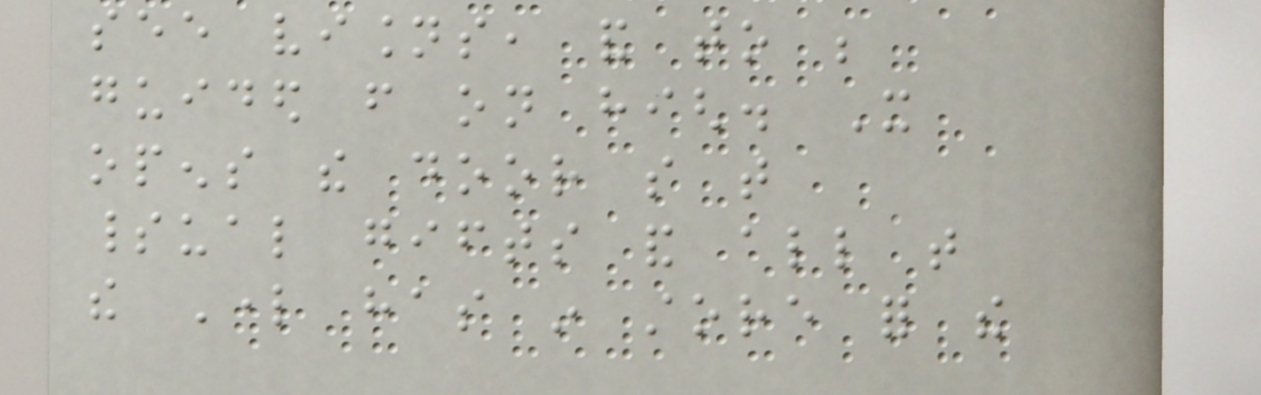see visions, and to be
guided from on high. It
opens the door so that
spiritual gifts and all that
the Lord has in store for the
